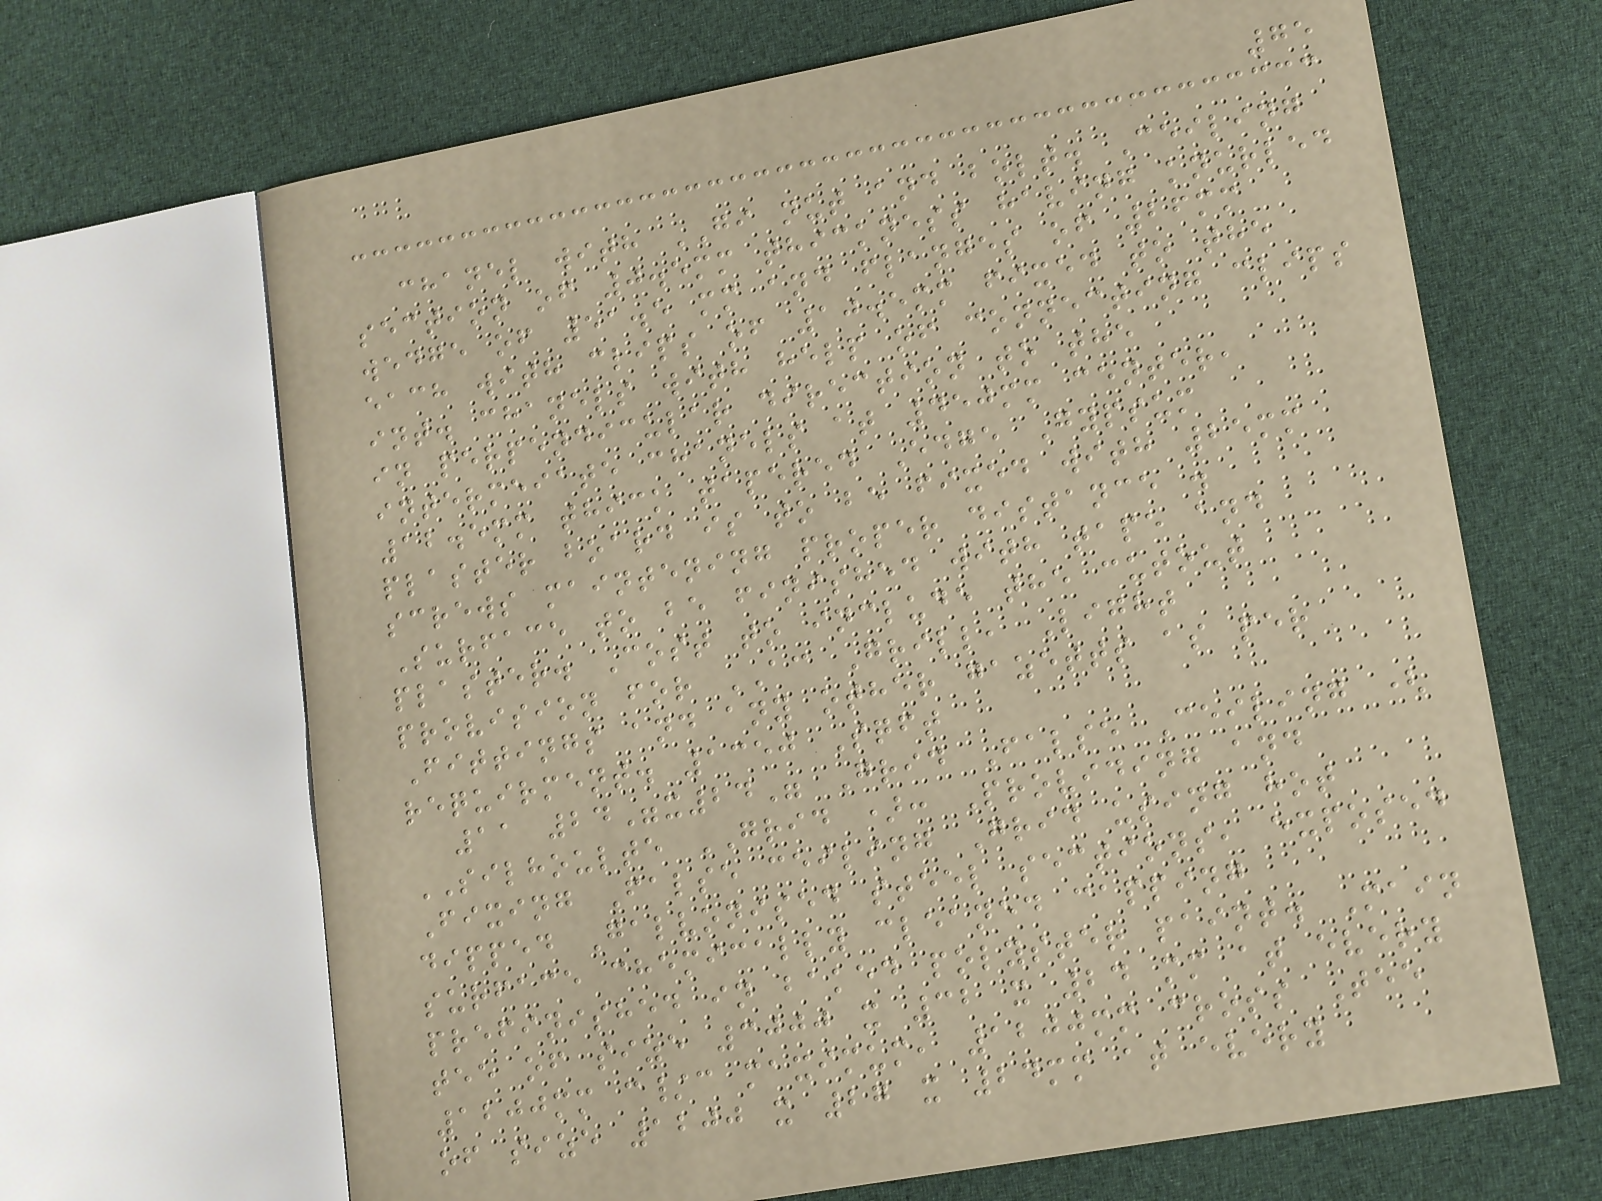75
chanel with GI nut and bolt. Ceiling
section of 0.5mm thickness having knurled
wedge of 51.5 mm and flanges of 26mm
each with clips of 10.5mm fixed to the
int. chanels with help of connecting clips
in perpendicular direction to the
intermeiate chanels at 450mm center,
12.5mm thick tapered Edge Gypsum
plaster board is to be fixed with 25mm
screws maintening proper distance .
Surface to be finished with tape and
plaster. Cost to include the cutout
provision for AC Grill, Light
Fittings and any other gazetts as per
requirment. 1350 Sqft
11 24"x24" Grid False Ceiling (
SILHOULTE GRID ): Providing and
Fixing False ceiling Grid using hot
dipped Galvonised steel sections, exposed
surface chemically cleaned capping
prefinished in baked polyster paint. Main
tee of size 3000 x 32 x 24 mm at every
1200mm c/c maximum, 1200mm cross Tee
of size 1200 x 27 x 24mm at every
